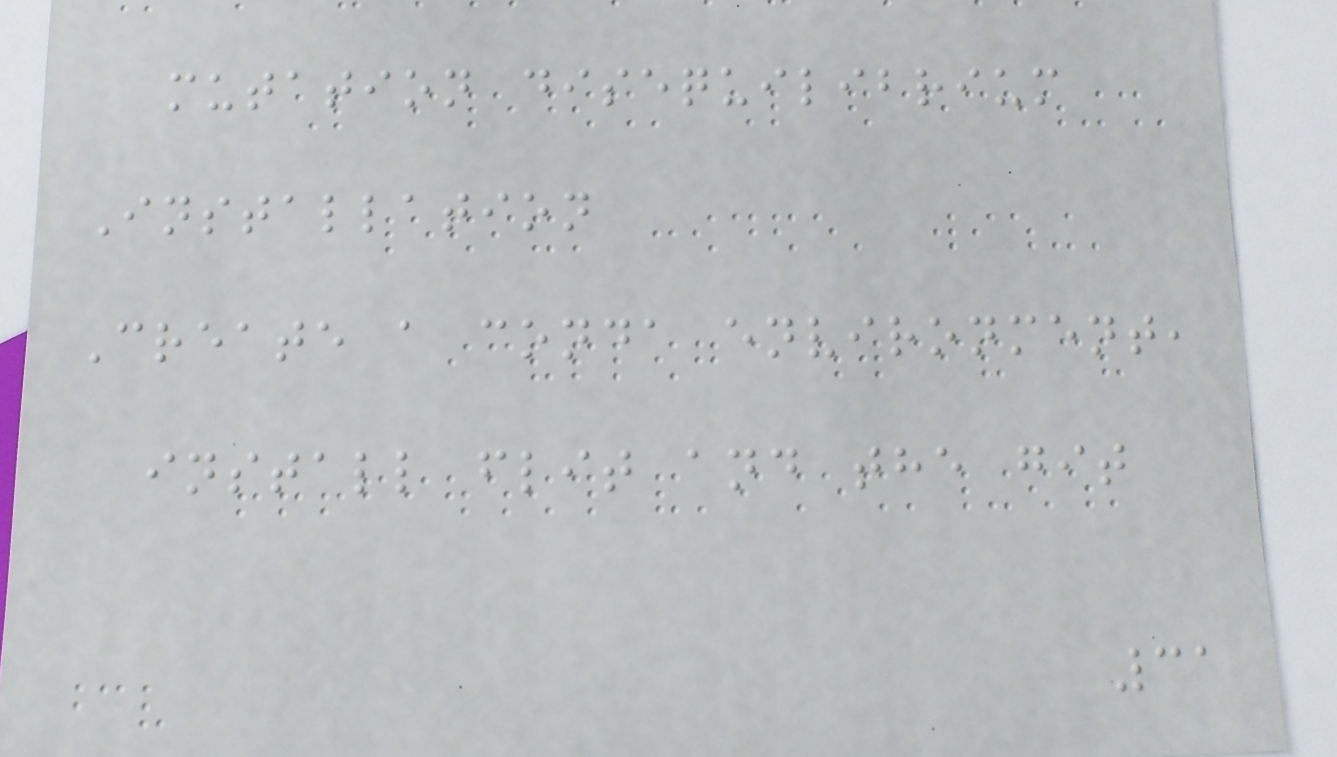mutation disequilibrium
Installation
Create a conda environment,
install flit and the git
31
